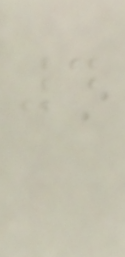4
